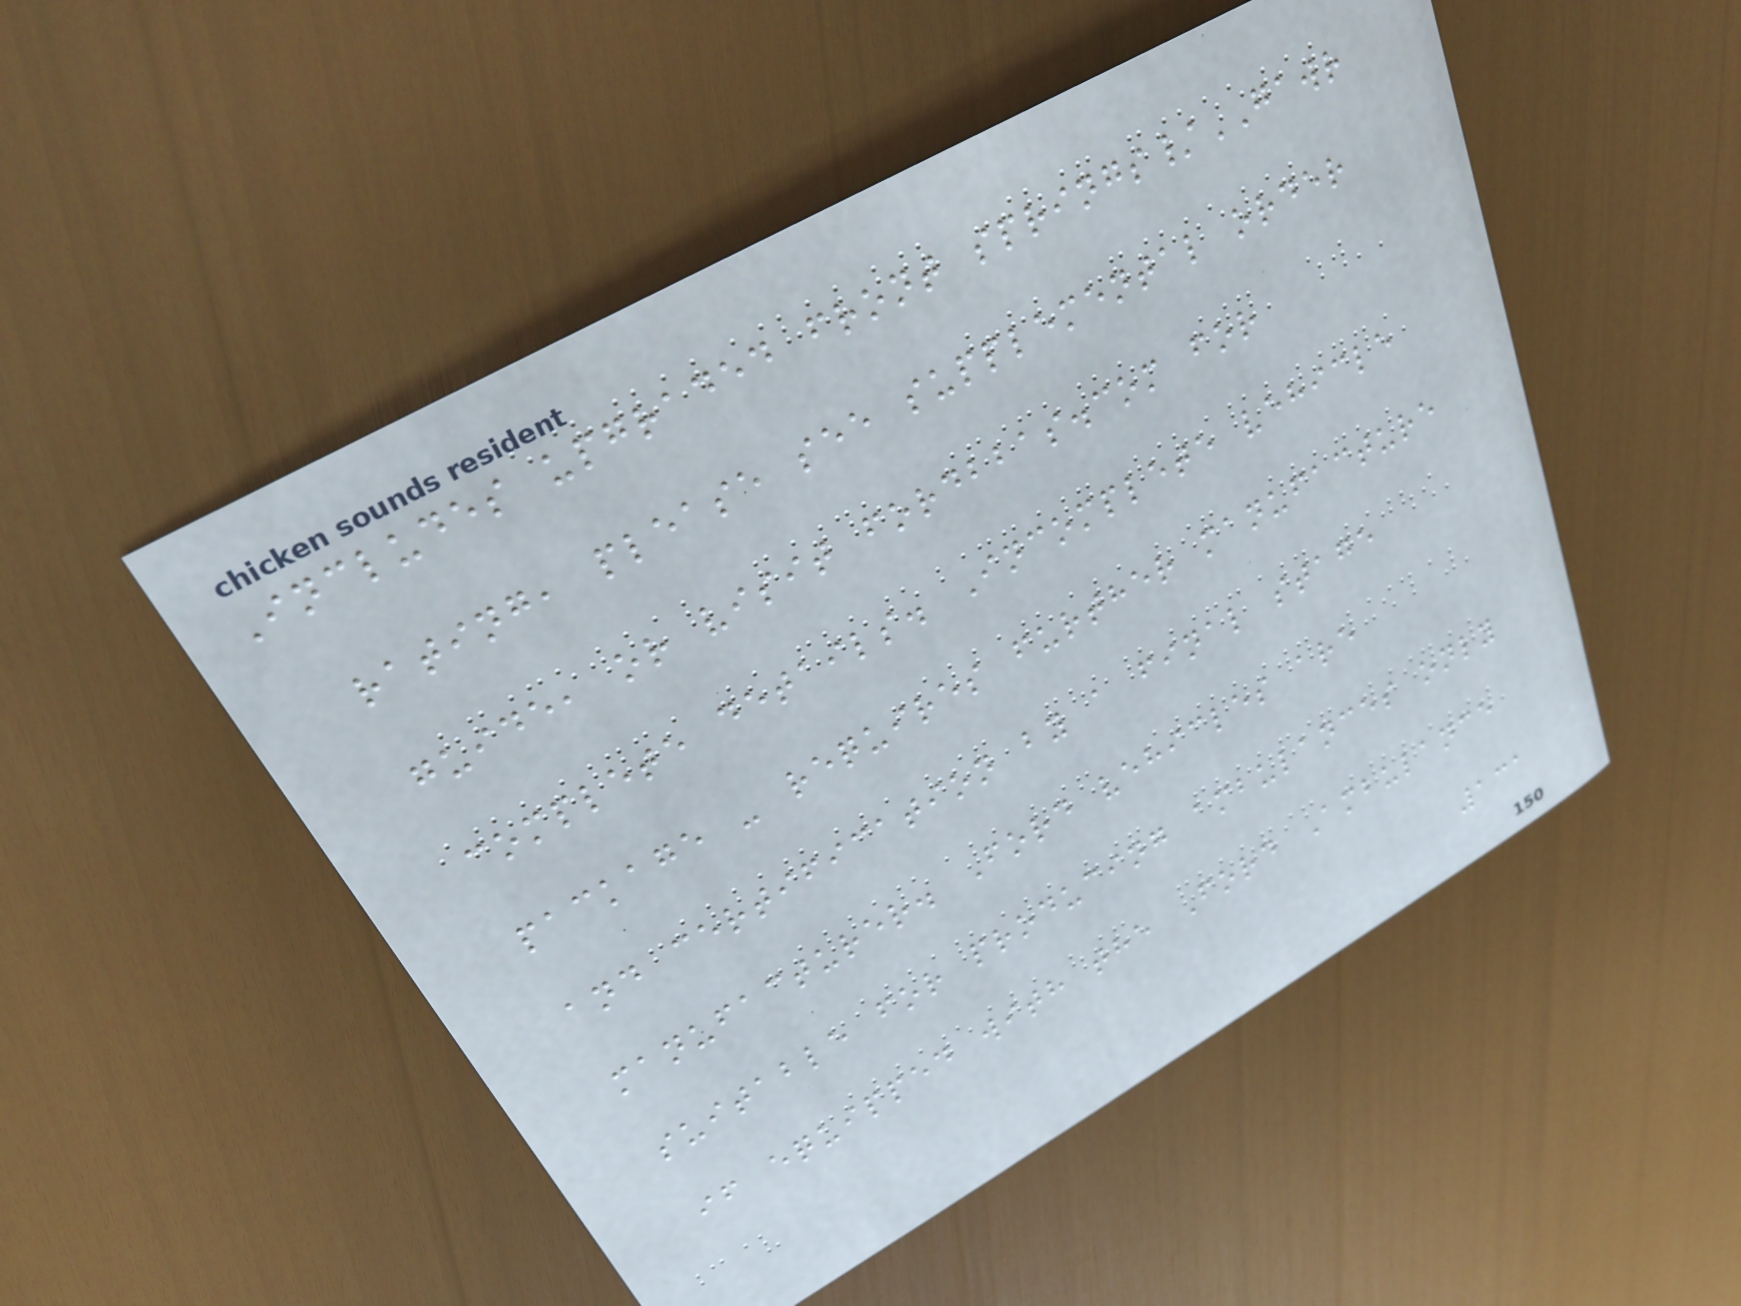Includes upgraded front springs/GAWR
rating, please see supplemental order
guide, or visit fordbbas.com for
complete details. Incomplete vehicle
package - requires further manufacture
and certification by a final stage
manufacturer. Ford vehicles are
suitable for producing ambulances only
if equipped with the Ford Ambulance
131
